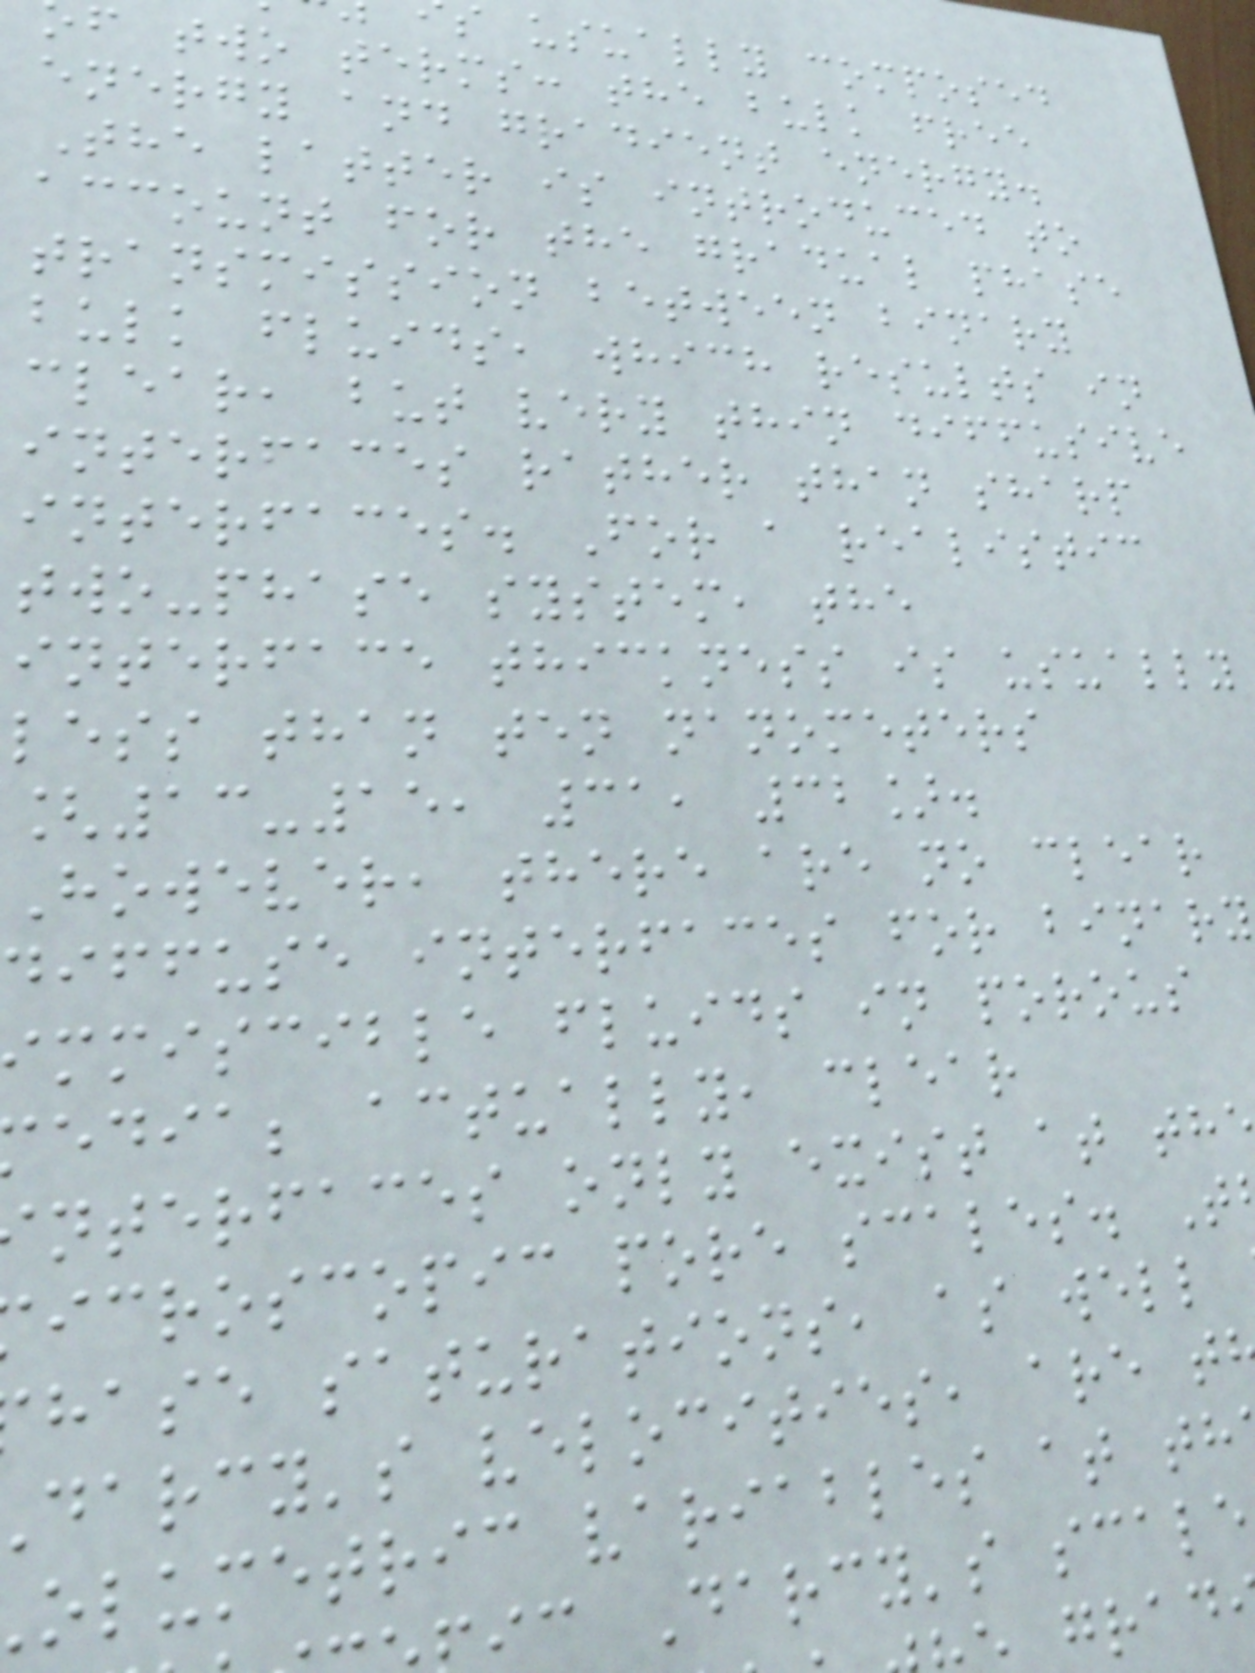s usually composed
f two terms: the bulk free
energy and gradient energy.
The latter is introduced to
account for the gradual phase
transmission between binary
bulk fluids, which results in
clear, but very thin diffusive
interfaces rather than sharp
interfaces. For a realistic
two-phase system, the
interface thickness is usually
less than ten nanometers
[13-15, 31, 32].
However, there are no clear
diffuse interfaces for binary
mmiscible fluids in porous
edia; actually, clear
nterfaces only exist at th
icroscopic pore scales. T
hase saturations, as well
darcy's velocities, are t
olumetric variables at th
c Darcy's scale
